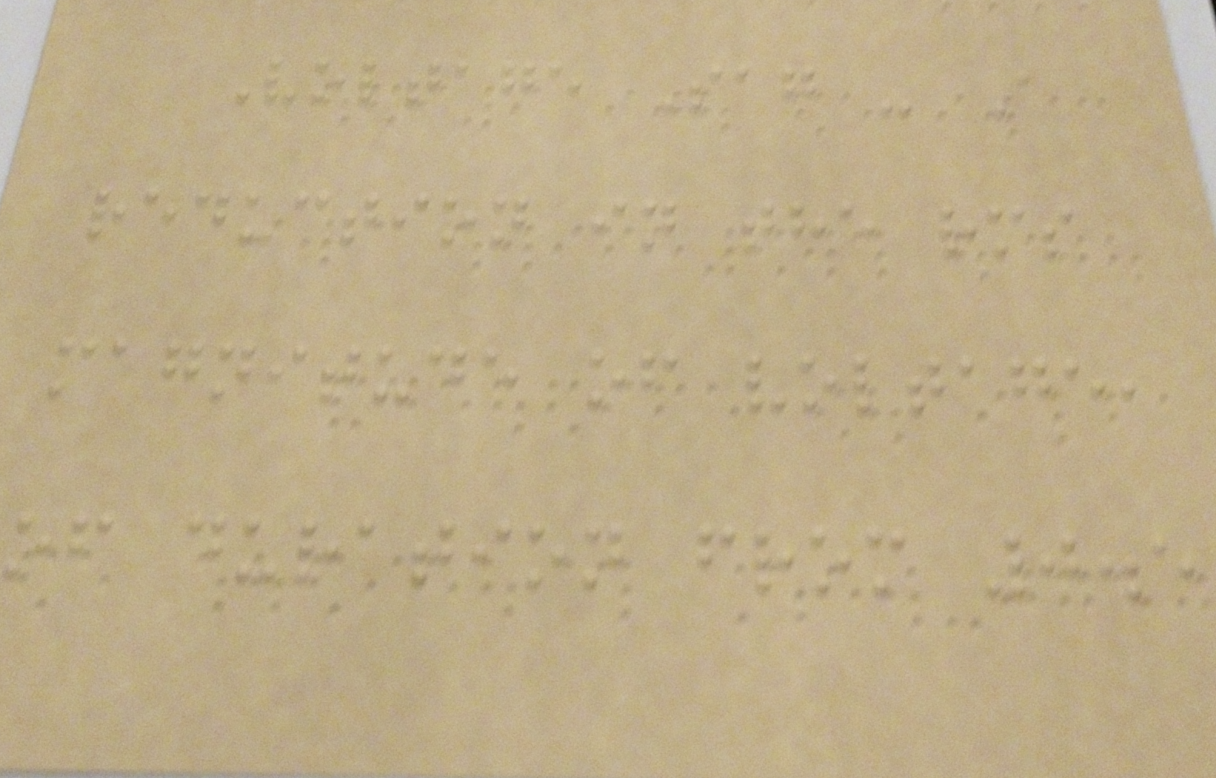Voltage Sag - A
reduction in the rms
magnitude of voltage,
of duration from 0.5
